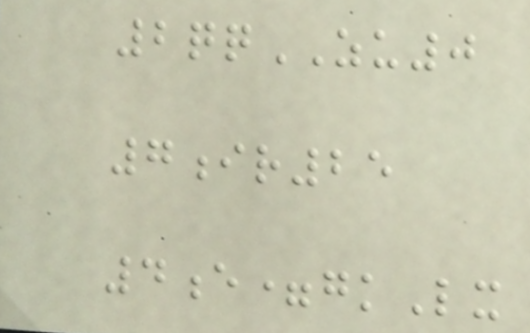2qqZU0
7ir25
4e=gkLx
